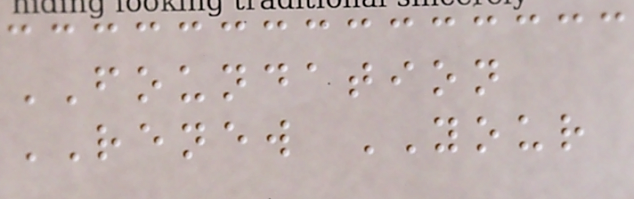FOUNDATION
RENEW YOUR
